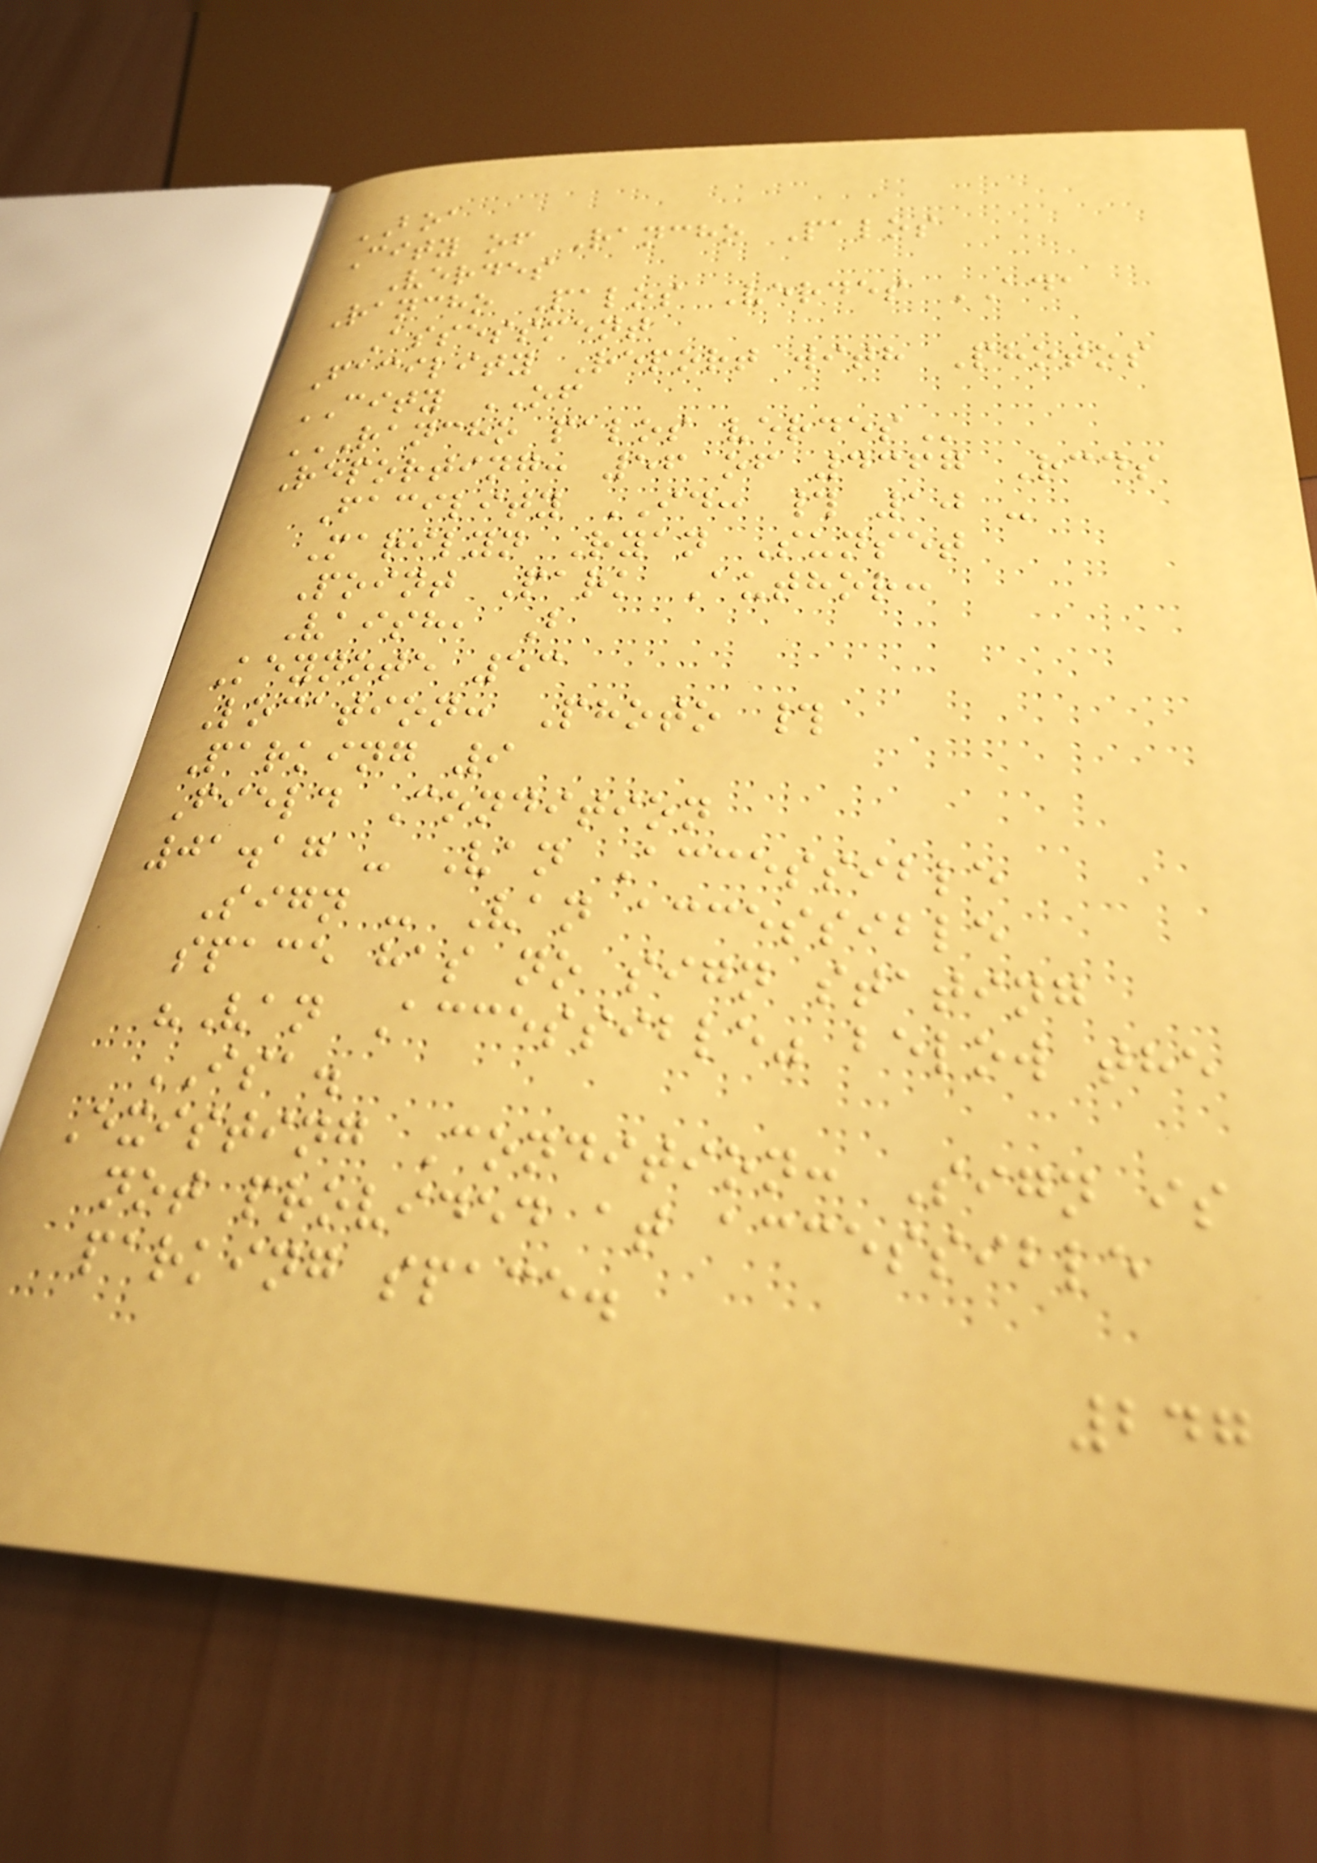BOA
City of Rancho Palos
Verdes
Rancho Palos Verdes ADA
Assessment
Facility Report with Photos
CITY OF
RANCHO PALOS VERDES
Reporting: 56 of 4367 Rcds
Facility ID: # 10 -
Marilyn Ryan Sunset
Point Park Author:
Vaish, B
Keynote 53
Location: Photo #
Parking 9
Field Condition
01.17 - Van Accessible
Sign - Van accessible
space has no sign stating
"Van Accessible" below the
ISA.
Existing Condition: Sign is
not provided at accessible
parking space.
247
